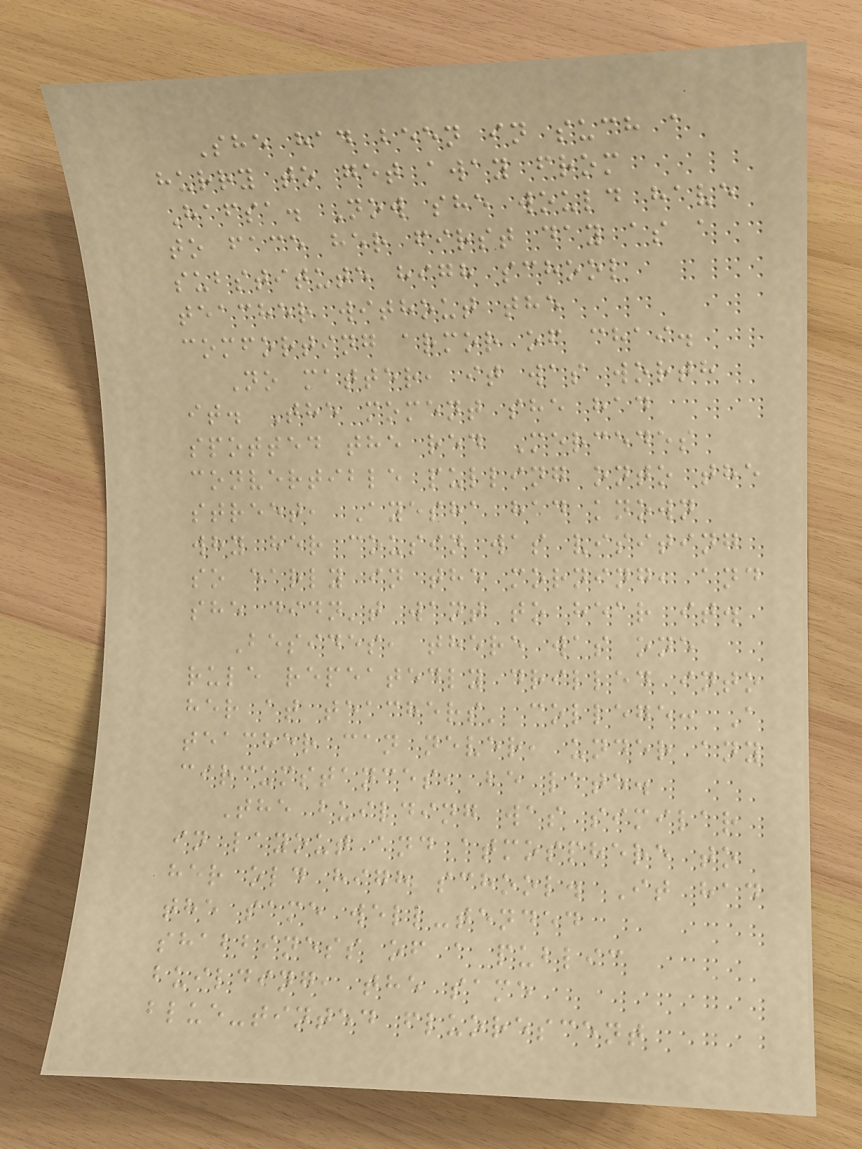She had been in such a
hurry to get away from
Hafsa. Now she would have
to face her first day as a
substitute high school
teacher without the
comforting armor of chai.
No matter, it was worth
it. The moment she had
spotted the red Mercedes
convertible pulling onto the
street, Ayesha had known
why her cousin was visiting
so early in the morning, and
she didn't want to hear it.
Besides, there was one
rule repeatedly drilled into
her at teachers' college: A
teacher can never, under any
circumstances, be late.
The building was similar
in layout and atmosphere to
her old high school. It had
the same well-tended
shabbiness of a public
building, the same
blue-tinted fluorescent
